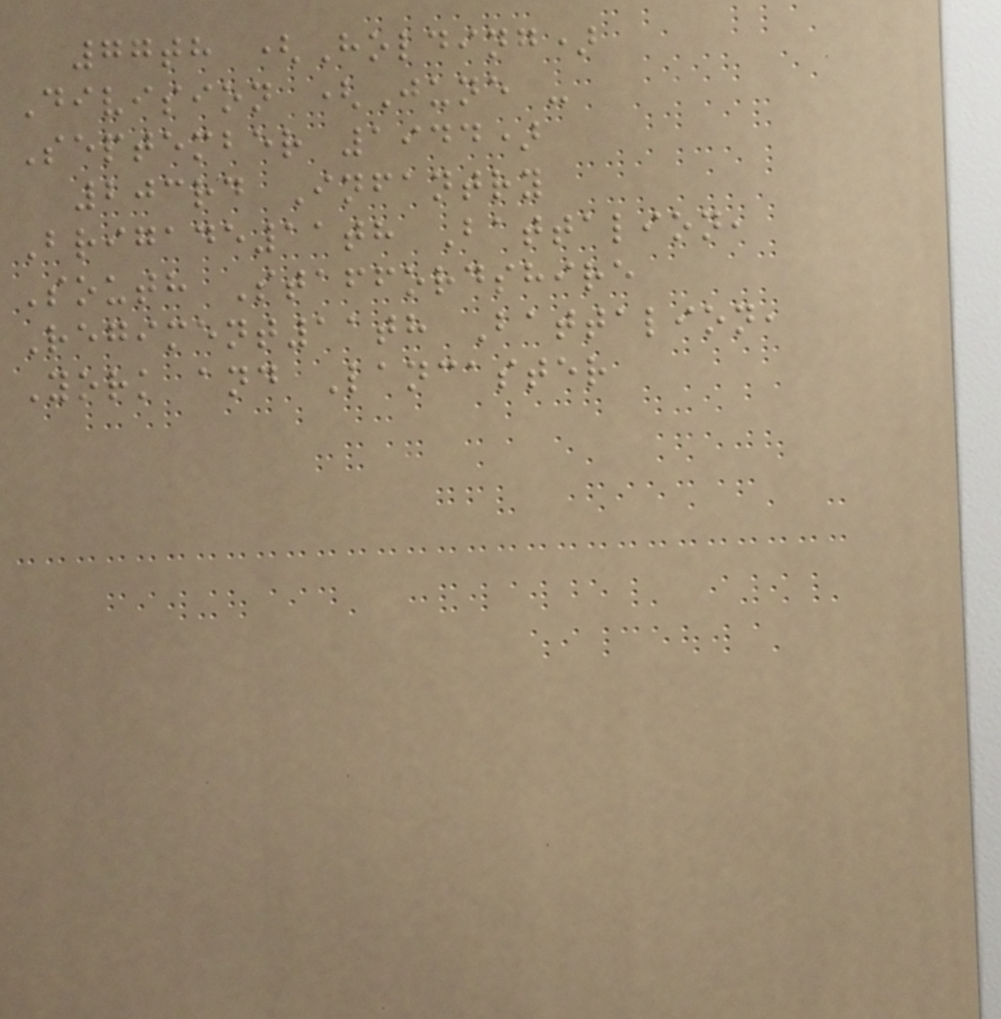77th (Holding)
Division (June -
September 1944)
203rd Infantry
Brigade11th Battalion,
South Staffordshire
Regiment11th Battalion,
York and Lancaster
